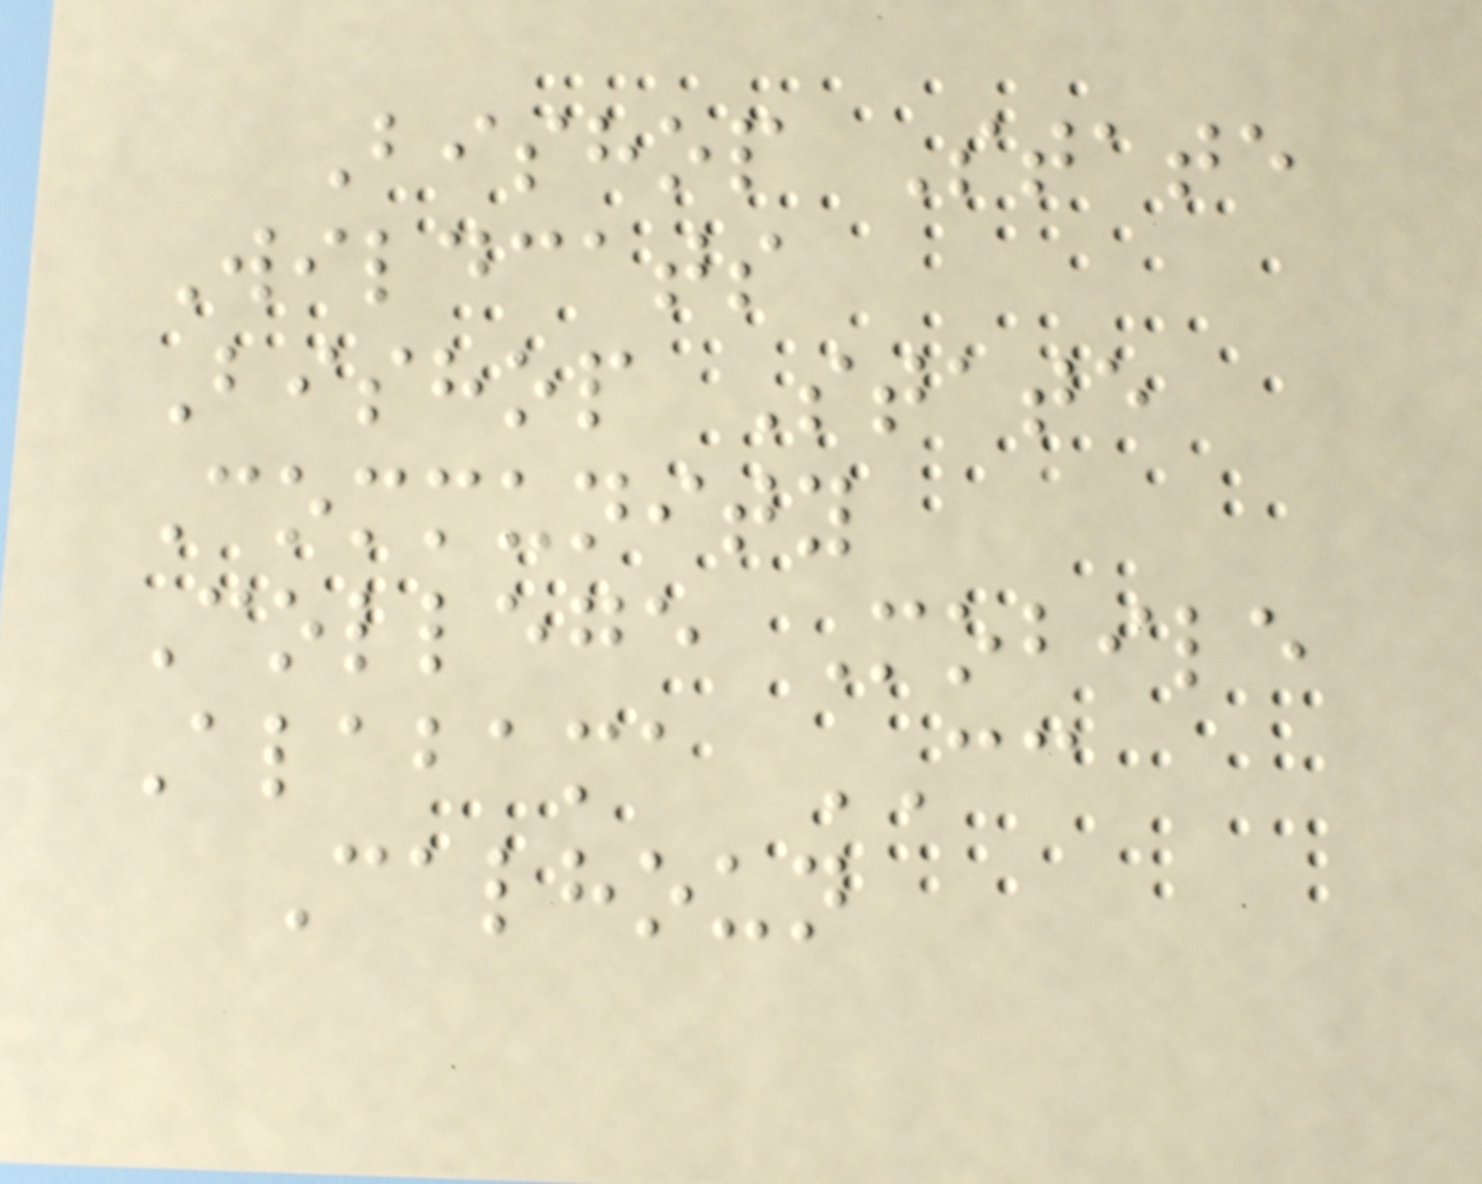Bishop State
Wildcats
Bishop State
Community
College Mobile
Alabama CC
Calhoun
